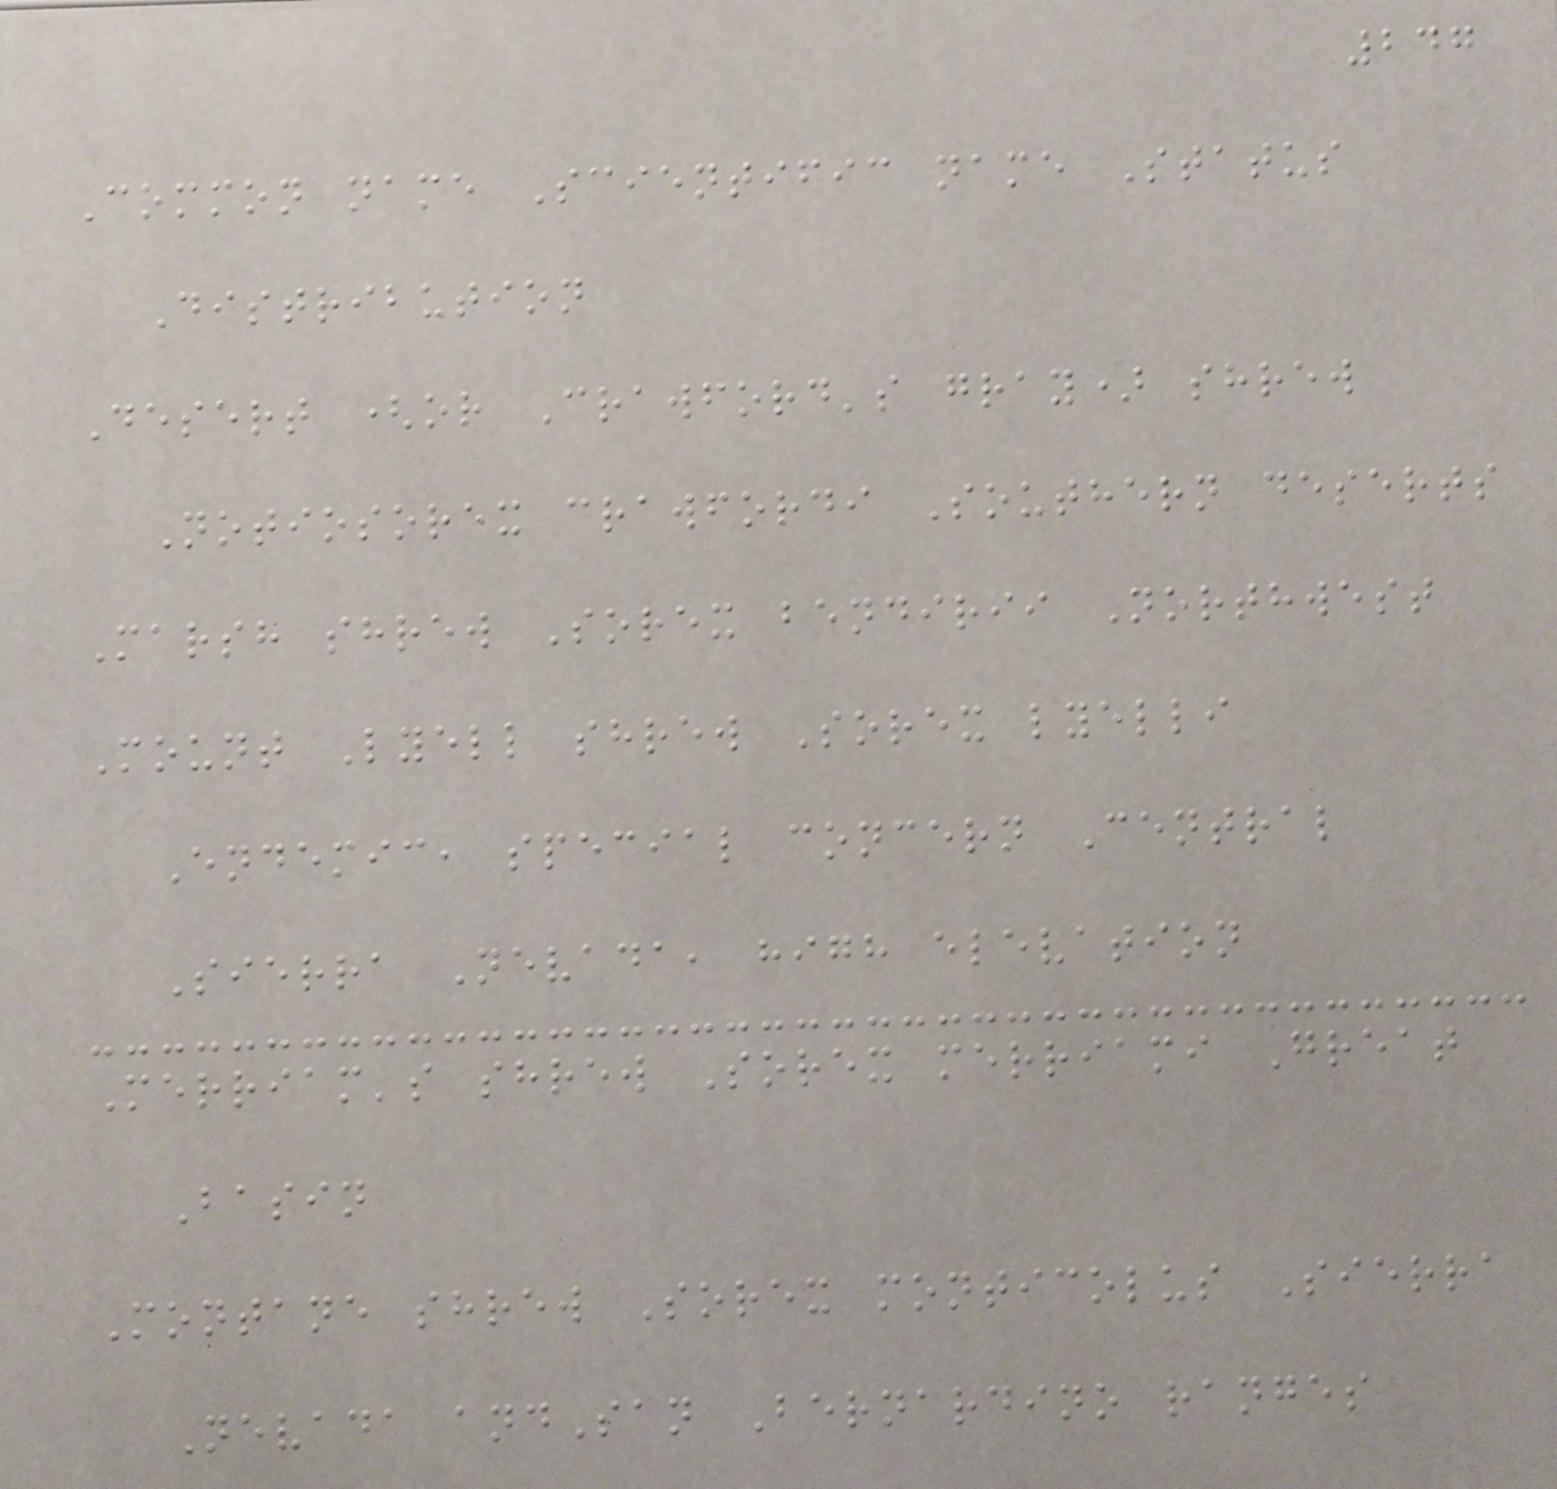247
Common name Scientific name Status
Distribution
Desert (or Crawford's gray) shrew
Notiosorex crawfordi Southern deserts
Marsh shrew Sorex bendirii Northwest
Mount Lyell shrew Sorex lyelli
Endemic, special concern Central
Sierra Nevada, high elevation
Merriam's shrew Sorex merriami Great
Basin
Montane shrew Sorex monticolus Sierra
Nevada andSan Bernardino ranges
